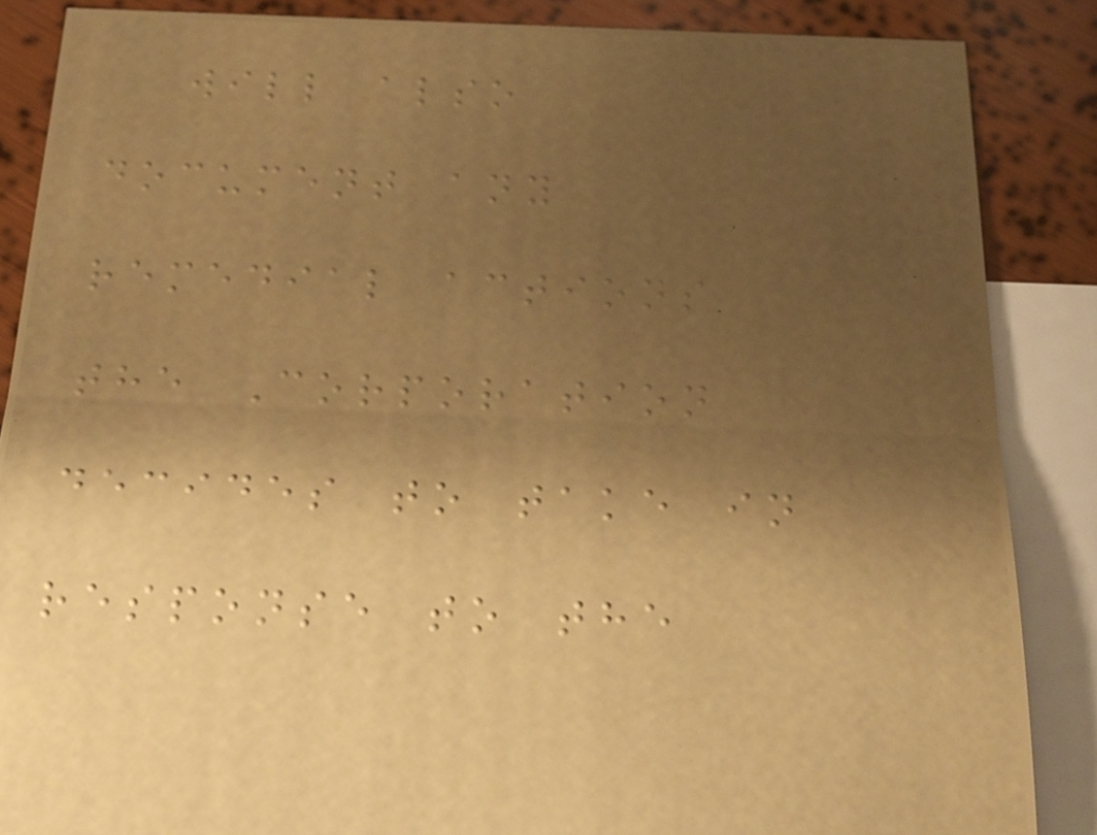will also
document any
remedial actions
the Corporation
decides to take in
response to the
